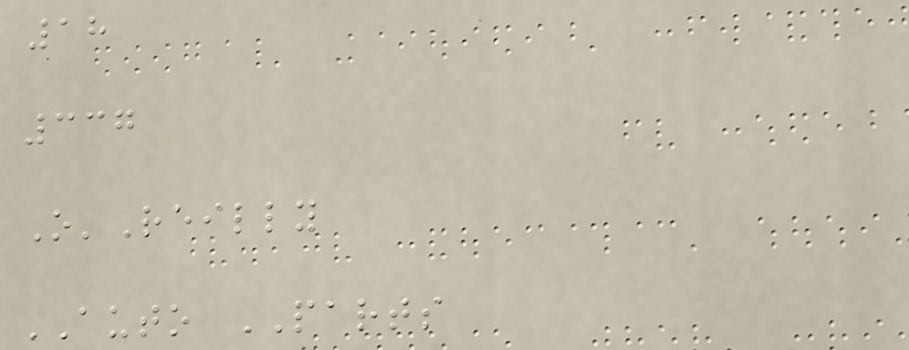18
337
O'Reilly
AUTO PARTS
